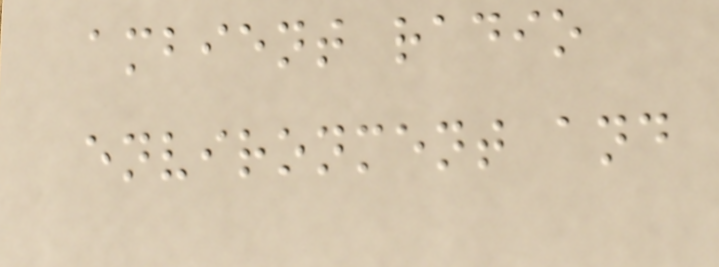ambient radio
environment and
